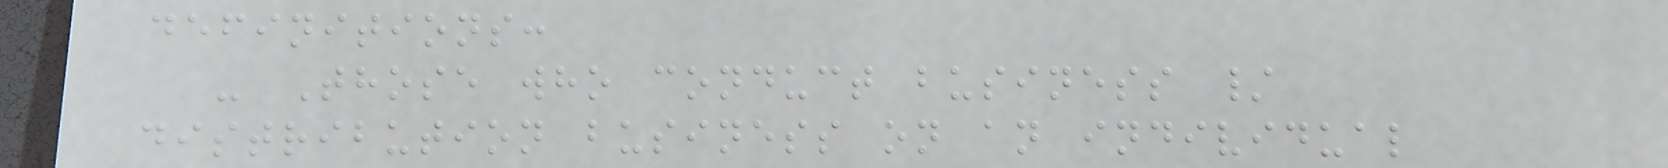definitions:
- Those who conduct business /
distribution business on an individual
